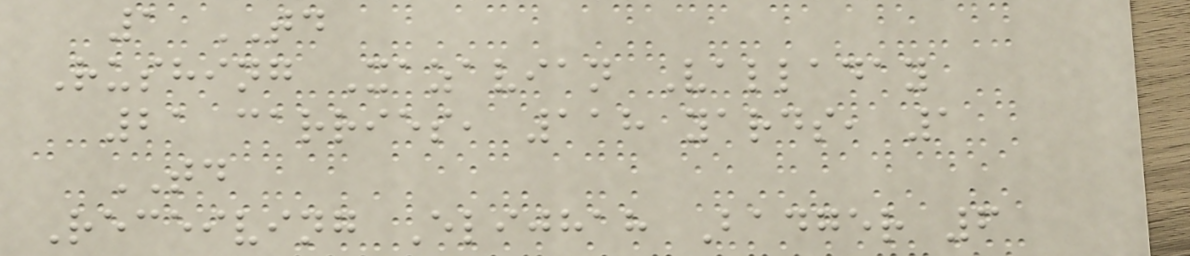1 TD
Rushing Xazavian Valladay
21 carries, 118 yards, 1
TD
Receiving Elijhah Badger 6
